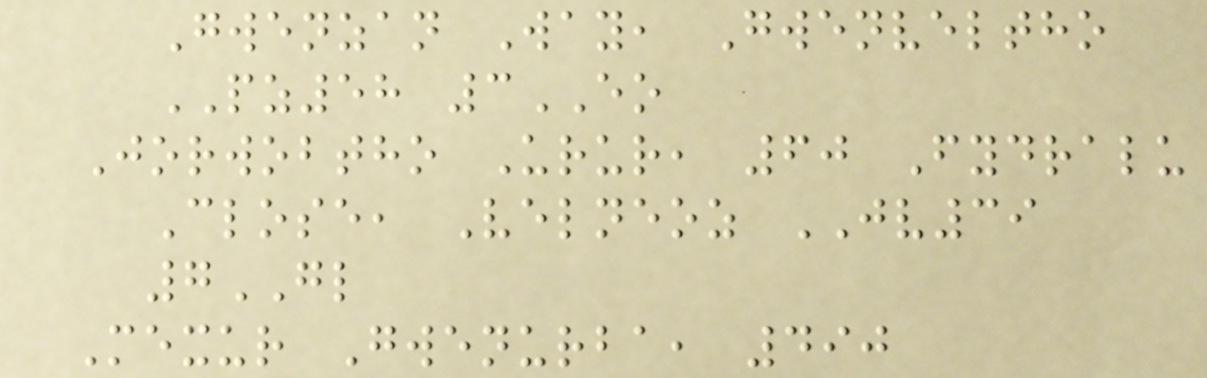Gwenzan Way, Gwenveltho
PZ58 3EO
Jorwobtho Urur, 60 Fydralu
Close, Velneoz JV39
7GL
Mexur Gwenurba, 490
